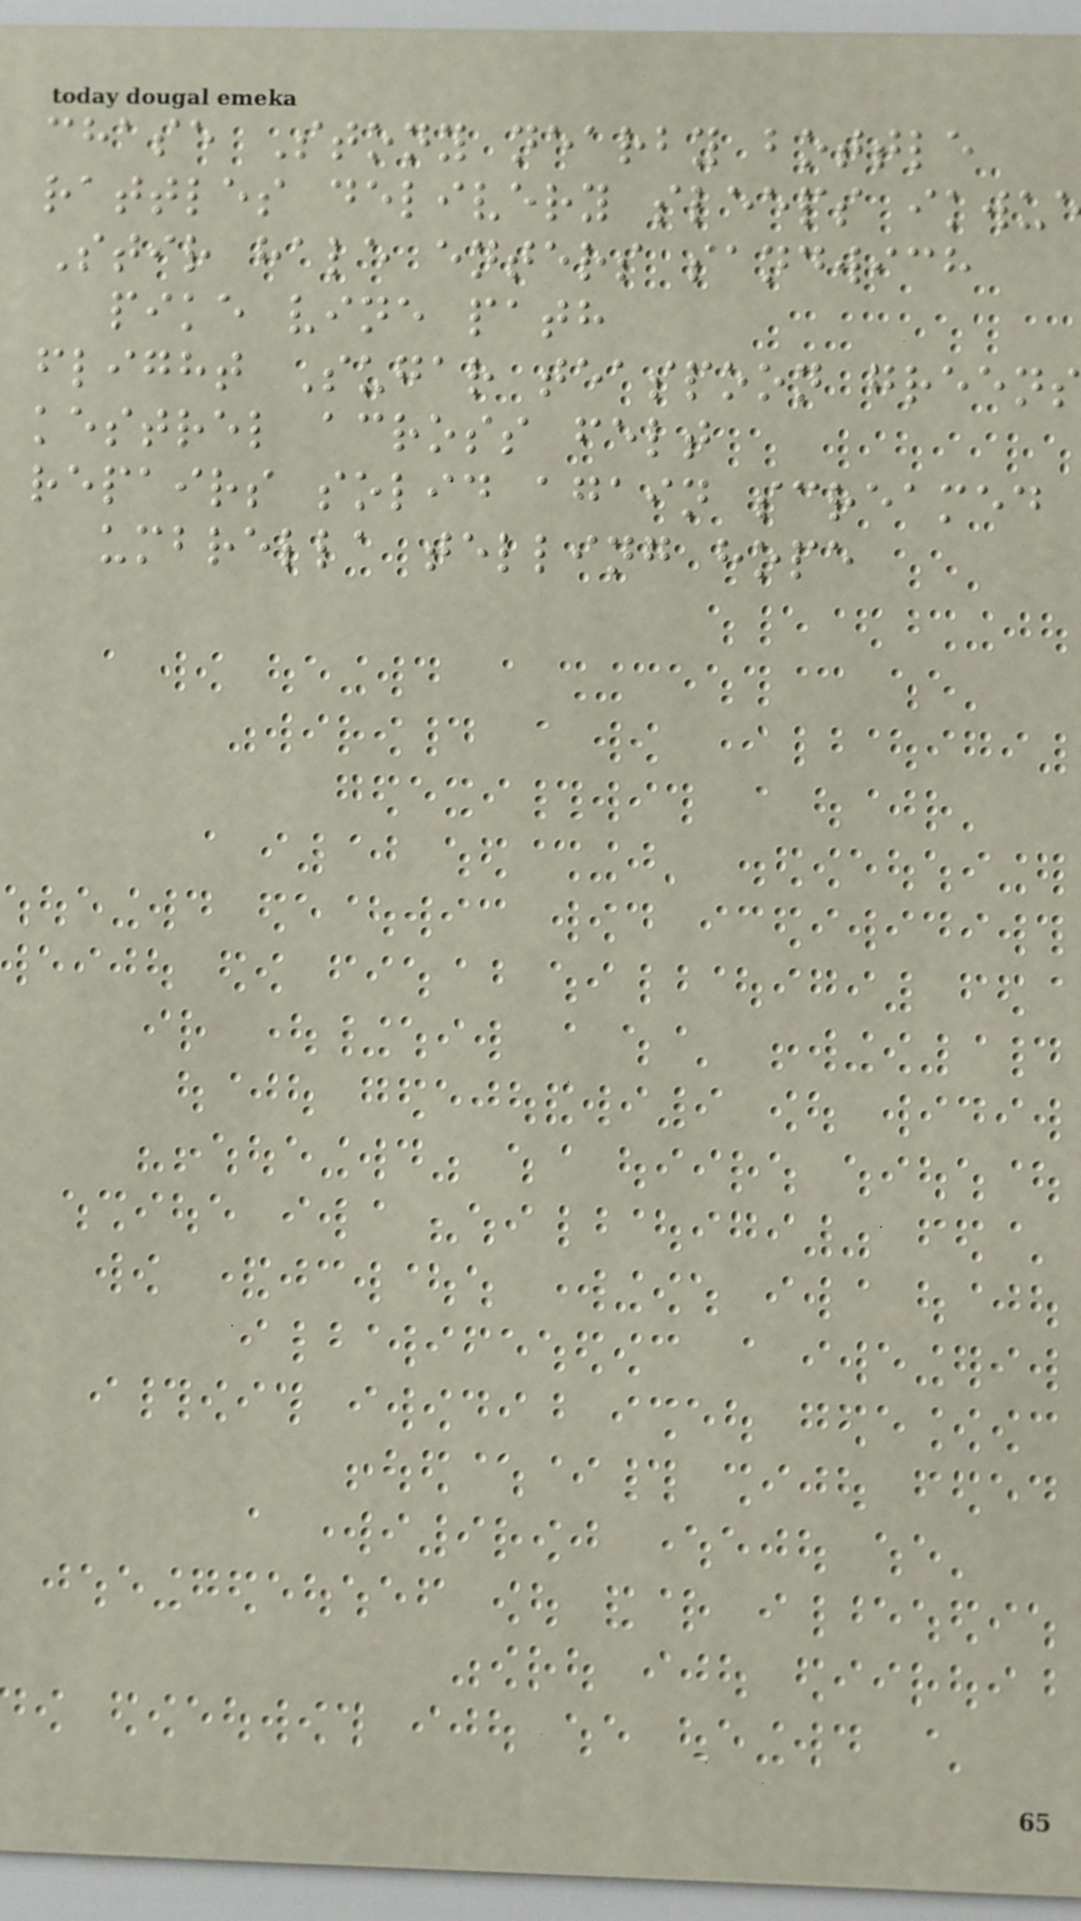chase Stony nearby bottle
rattles delivery sleeps ikwu
Stir hale enters sandwich
pike vine path
flight Sugar teaspoon greens
kestrel across felt
repairs solid again screamed
umbrella telling hope
